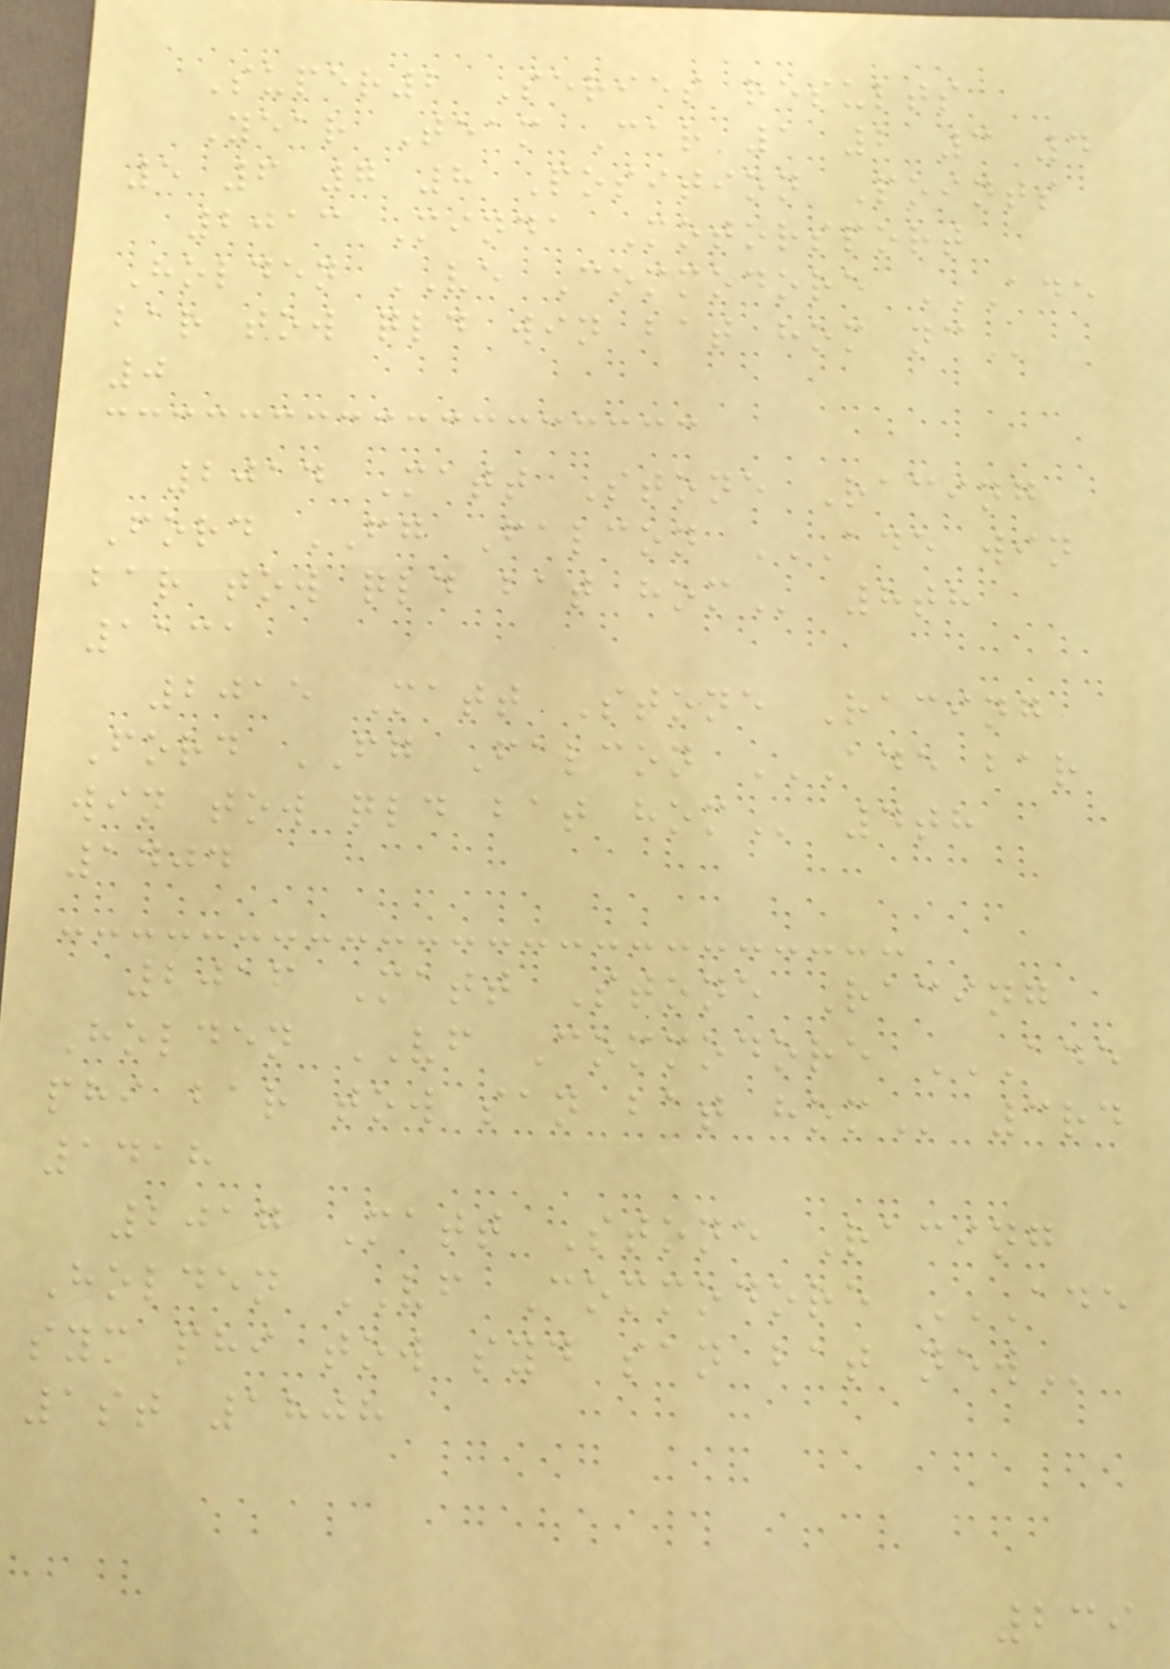Super2 Series results
Year Team Car 1 2 3 4
5 6 7 8 Position Points
2013 Minda Motorsport
Holden VE Commodore ADE
BAR TOW QLD WIN BAT HOM NC
0
2014 Matt Stone Racing
Ford FG Falcon ADE WIN
BAR TOW QLD BAT HOM 8th
1131
2015 Matt Stone Racing
Ford FG Falcon ADE BAR
WIN TOW QLD BAT HOM 4th
1404
2016 Matt Stone Racing
Holden VF Commodore ADE
PHI BAR TOW SAN BAT HOM 3rd
1418
2017 Matt Stone Racing
Holden VF Commodore ADE
SYM PHI TOW SYD SAN BAT NEW
1st 1808
239
